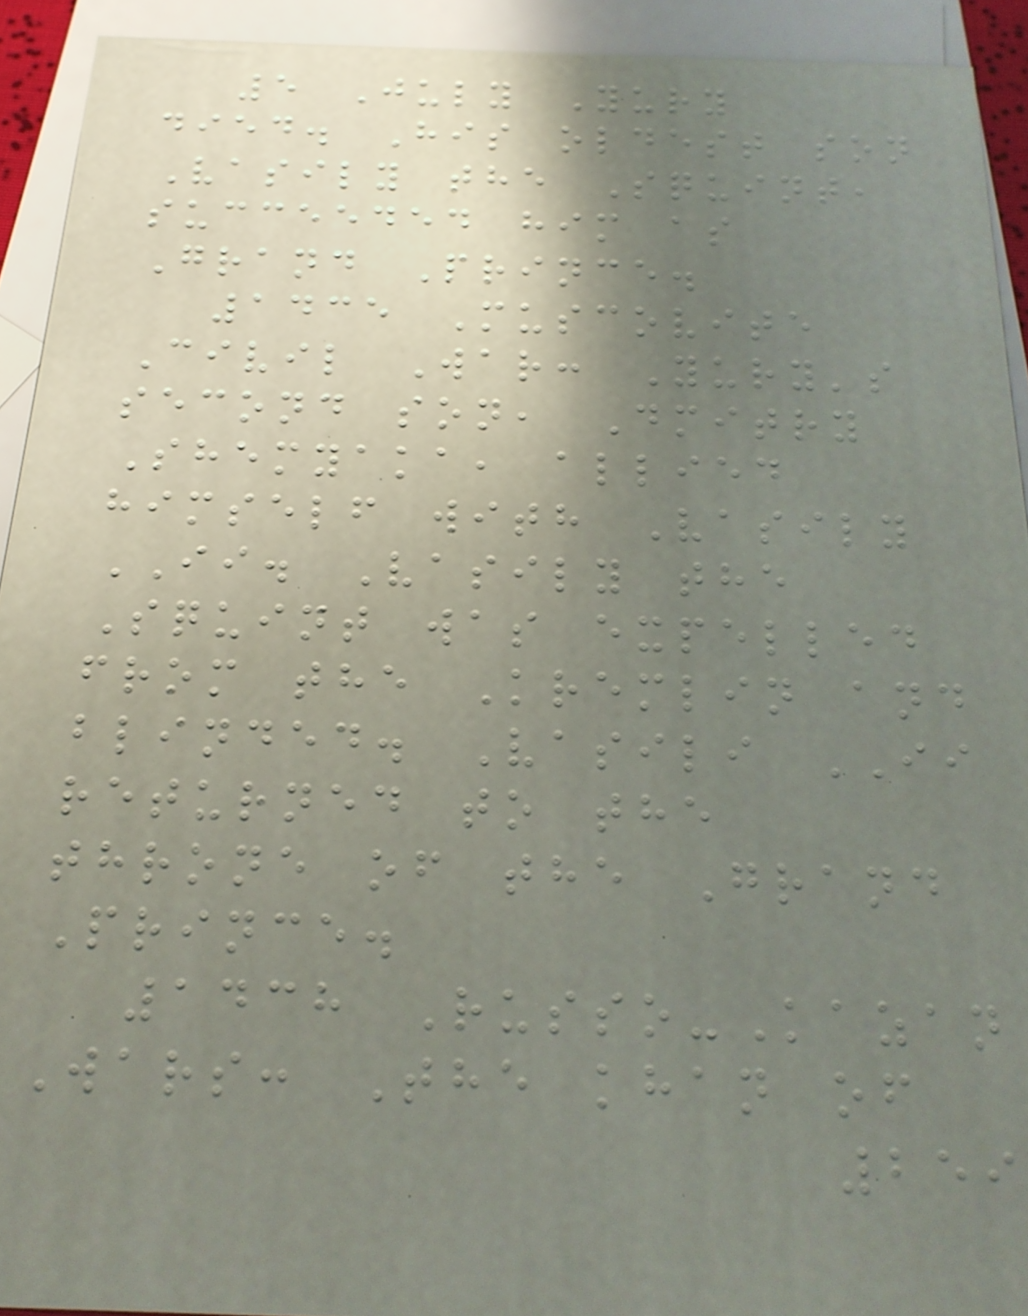5 July Yury
died. His oldest son
Vasily the Squint,
succeeded him as
Grand Prince.
1435 Muscovite
Civil War: Yury's
second son, Dmitry
Shemyaka, allied
himself with Vasily
II. Vasily the
Squint was expelled
from the Kremlin and
blinded. Vasili II
returned to the
throne of the Grand
Prince.
1438 Russo-Kazan
Wars: The khan of
259
